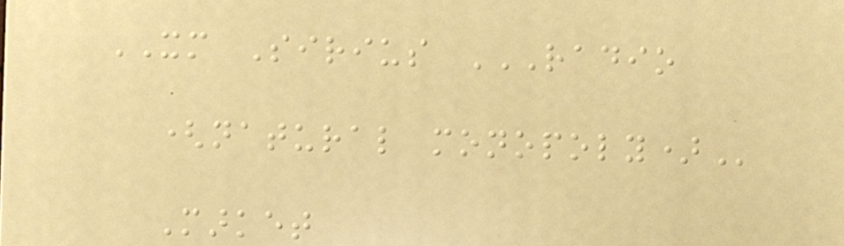XM Sirius RADIO
(NATURAL MONOPOLY)
Market
